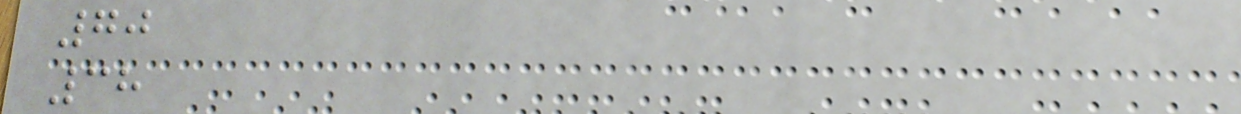70
38
